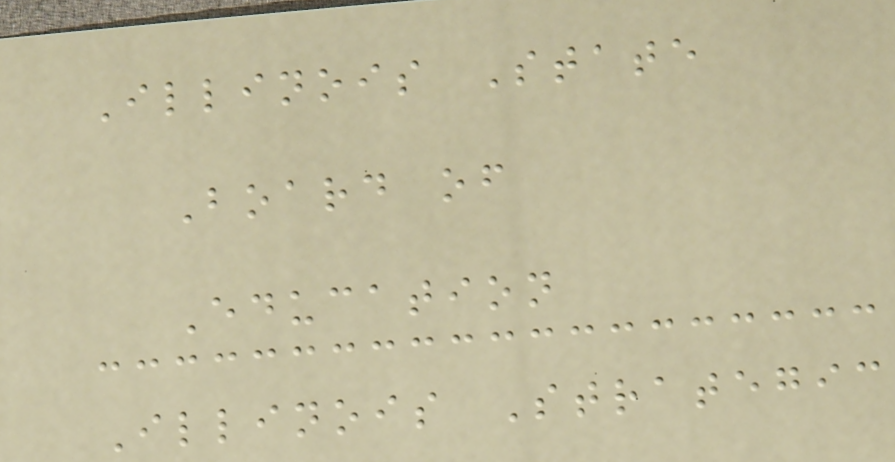Illinois State
Board of
Education
Illinois Strategic
